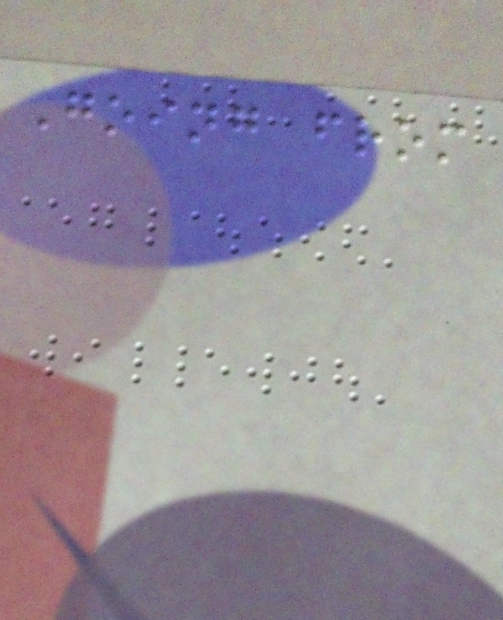Going from
